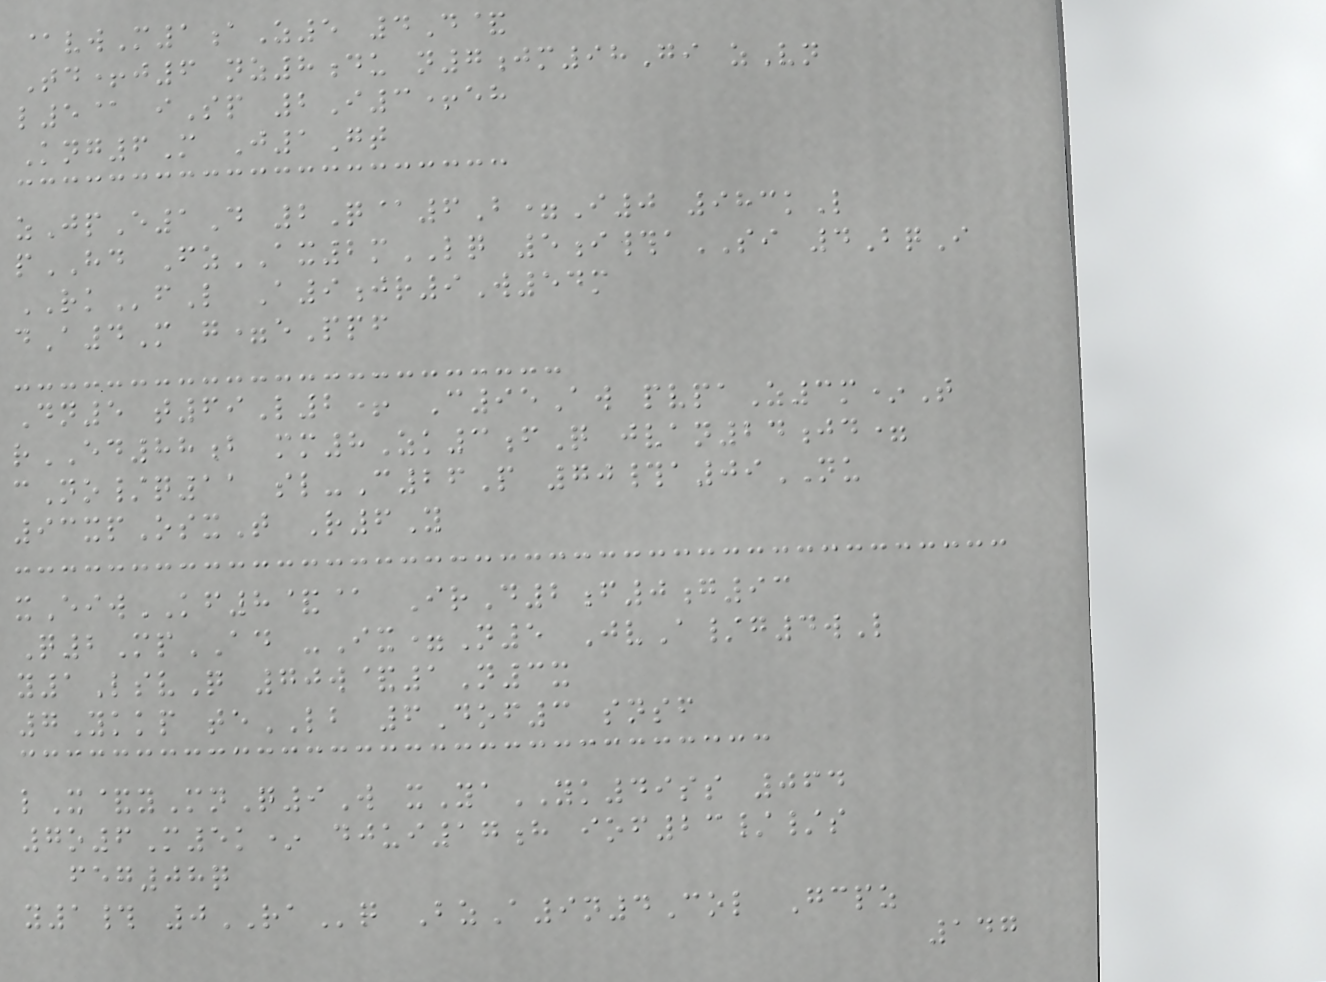@vwM1aZ5 4D&
Td+j6 nz8du n7jm98Gi zVn
l5@ iSp 2I3+eh
Kng6M J1Gt
zJpE1D 2Q@6B=I0 983kL
pHD FzAX2mLQ 5i#aSI 4BqI
RKfL A9jr9W54m
dA4M g=ePpf
Dn5 t69L2+ C95Aw pvpaZ3m*T
rED88b mm8Zk3fQ jvan24jd=
cNo/q11 sl-C26P 70#a09NU
93xpOsxT R6Y
xEiwKF8&@ IrD2f0g93
Q2MpAD -Ix=N5 JvA/g4wL
y1LsvQ 70w&1N3x
7Ykkp teLB 6Dof3 snsf
lX&yMnQ9W xYaYK49ss 064
7o6M5k* djui17h iof23//s
feg08q
y1# 0RAq BzA9n4Col Gcpz
147
